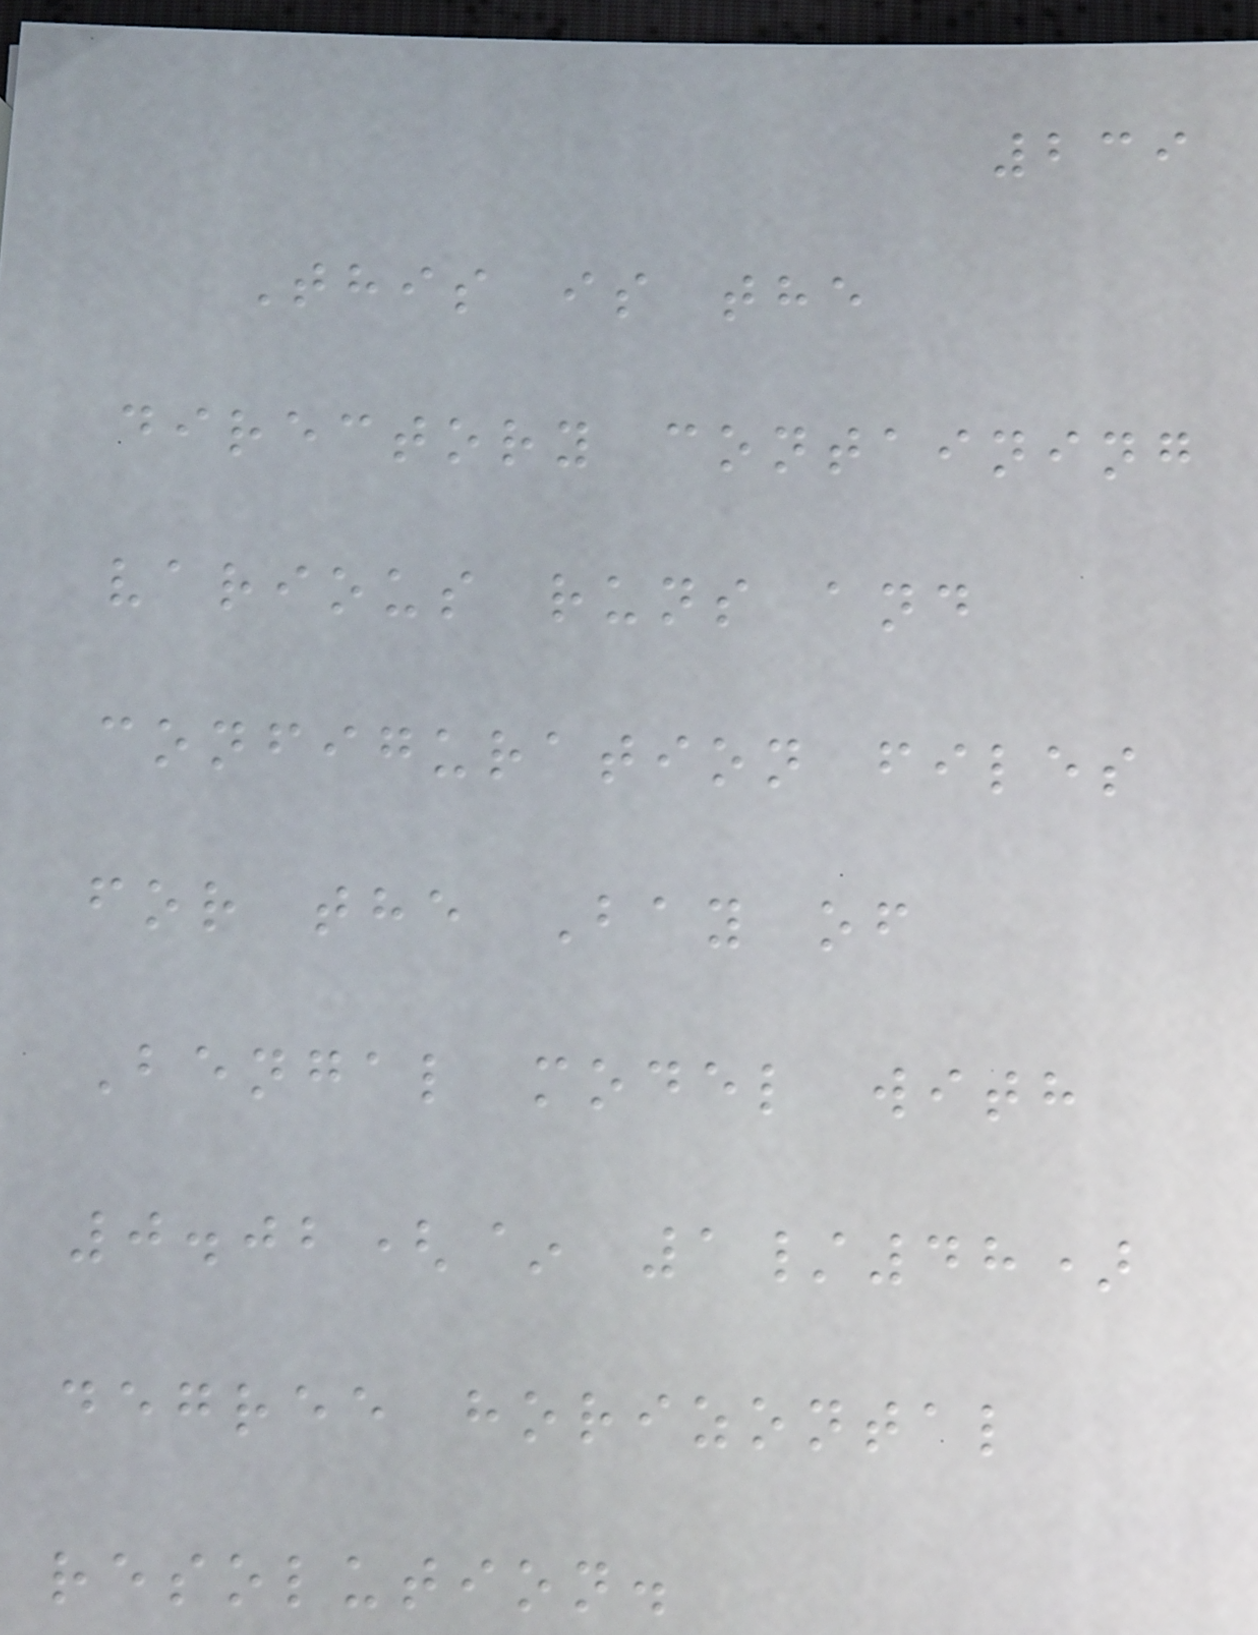239
This is the
directory containing
various runs and
configuration files
for the Bay of
Bengal model with
0.02(~ 1/48)
degree horizontal
resolution.
